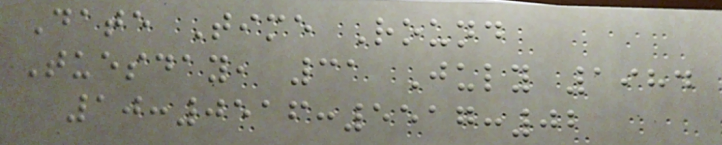Date Time Round
Tuesday, 31 July 1984
10:0516:5517:02
